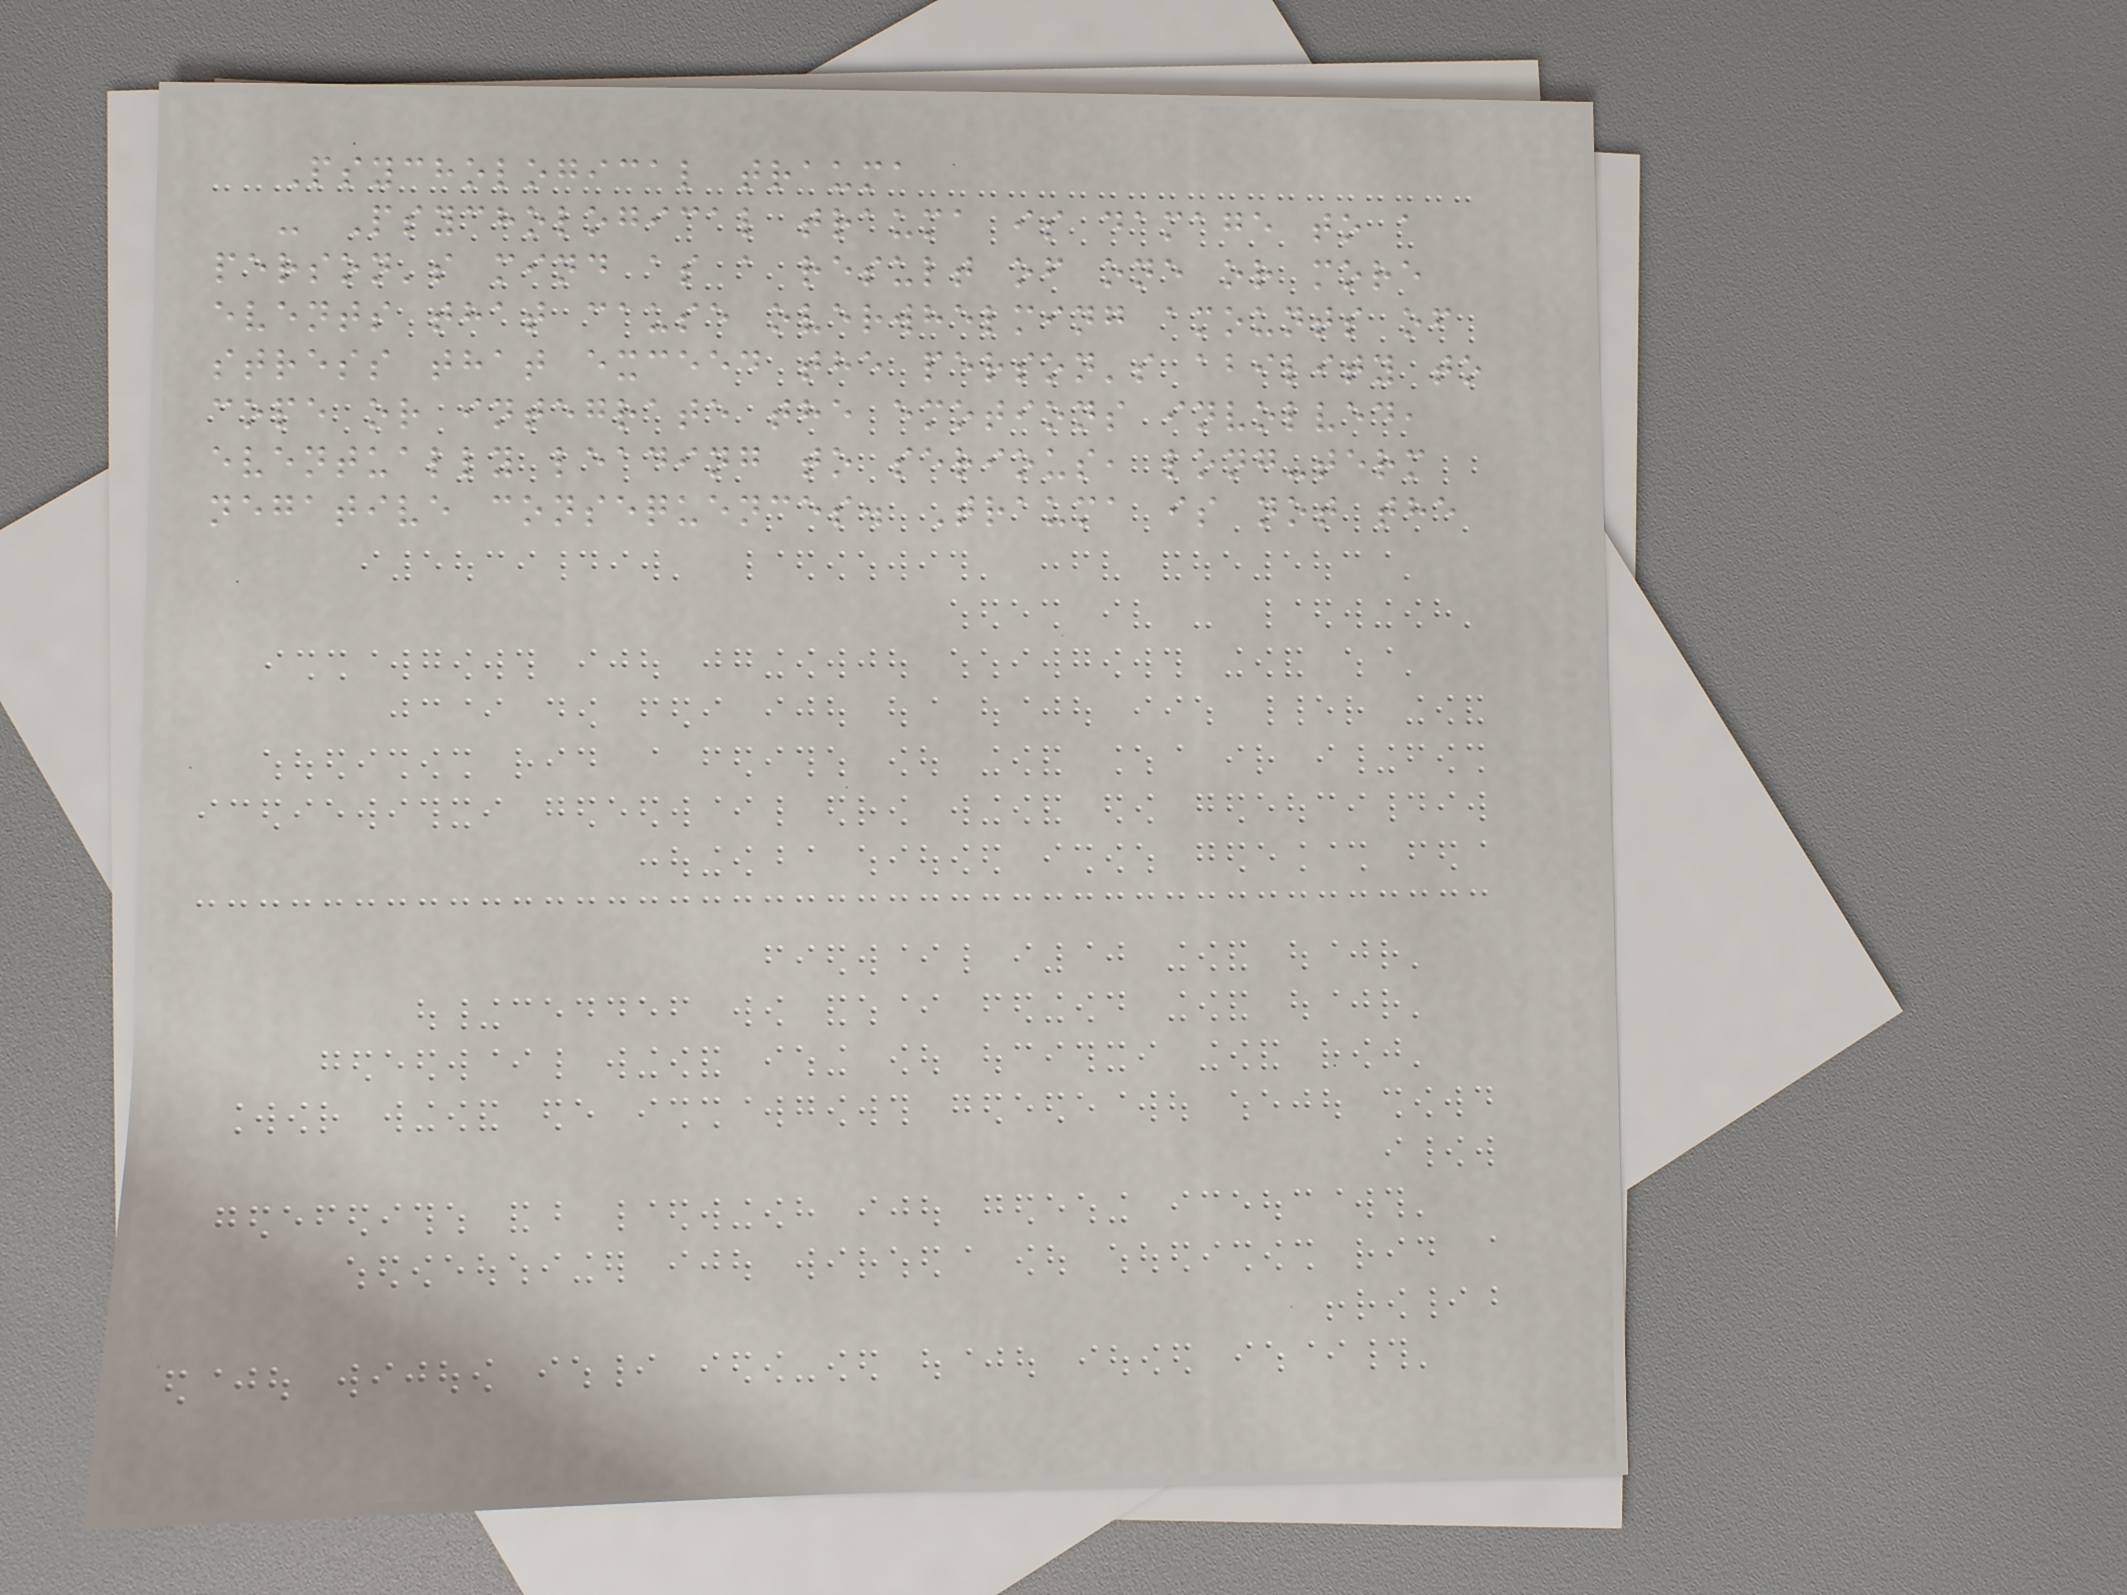Psychological trauma
- Psychological trauma is damage to a
person's mind as a result of one or more
events that cause overwhelming amounts of
stress that exceed the person's ability to
cope or integrate the emotions involved,
eventually leading to serious, long-term
negative consequences. Trauma is not the
